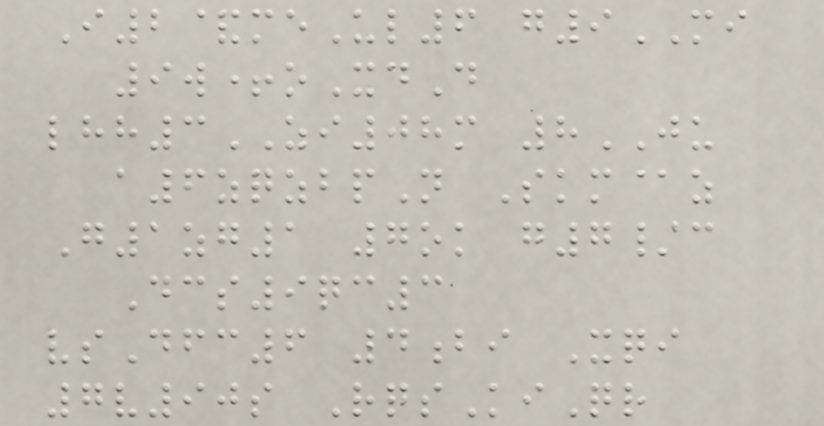I2&meUl6 g9MI
9w+oXdD
lhh3ZI08m 8JU
a6zqzbpN Skm@z
G1zg1 7ok g7/c
Dcs9qc3
vsDfc6 4bi Xqi
7v90s RqsKiQr
